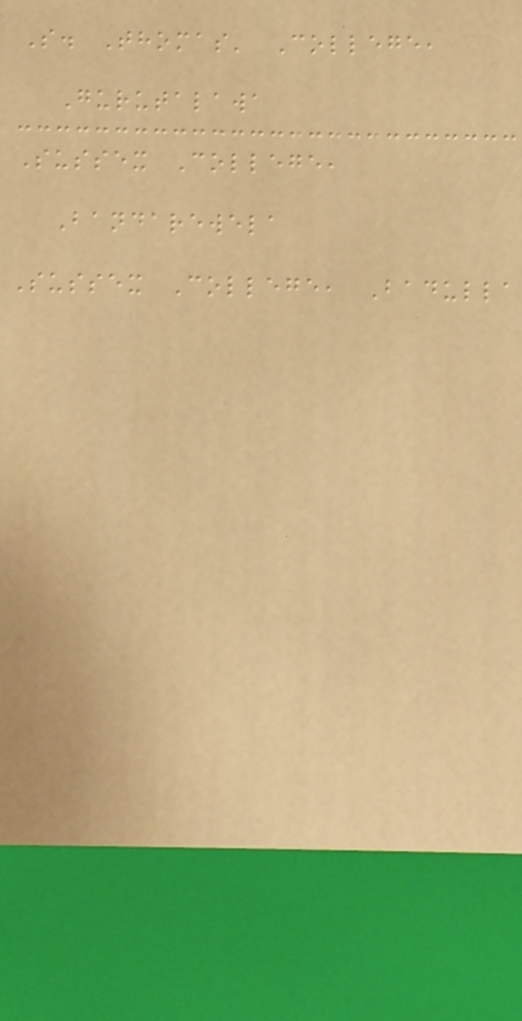S. Thomas' College,
Gurutalawa
Sussex College,
Bandarewela
Sussex College, Badulla
